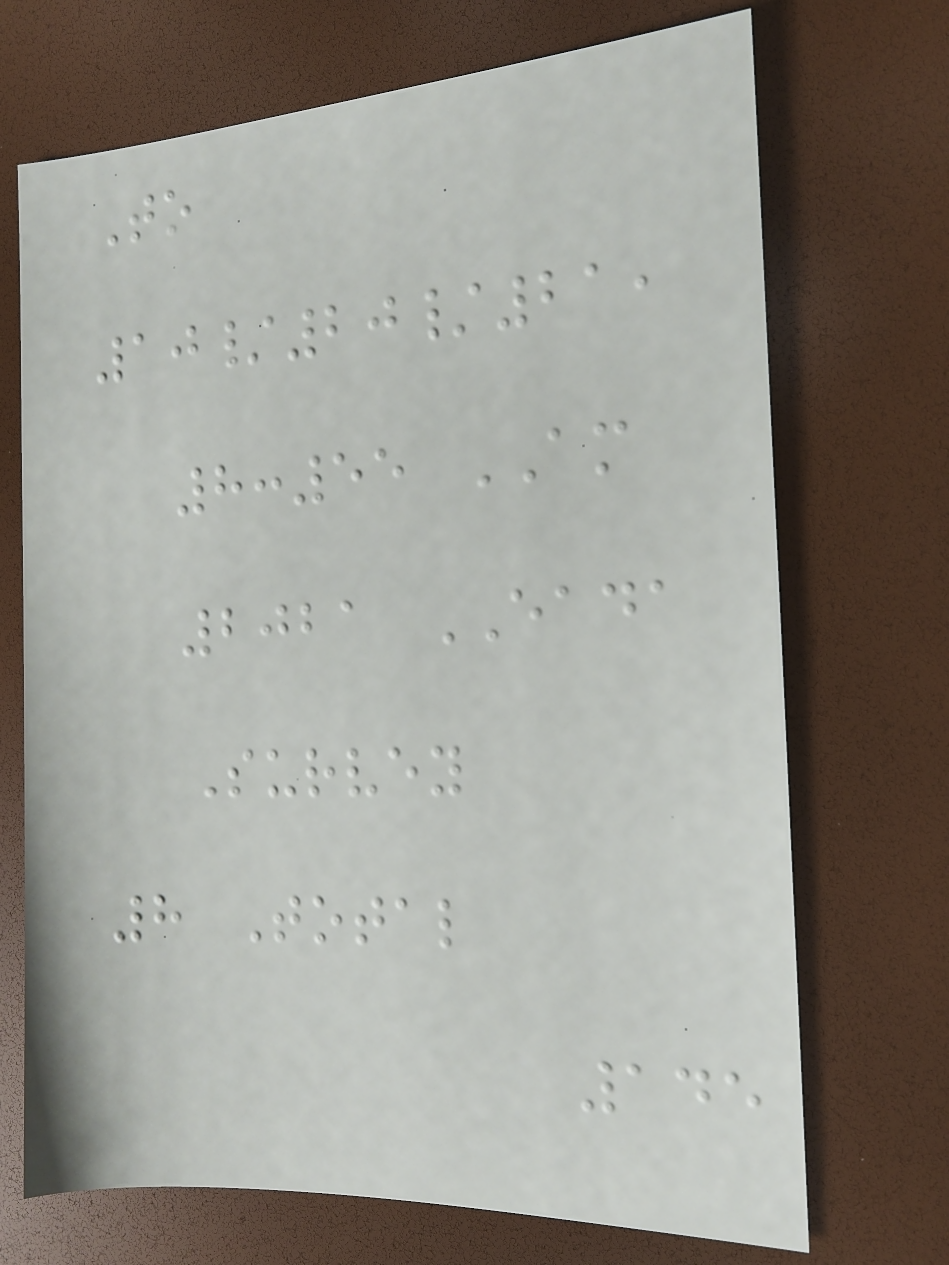To
10/20/21,
8:55 AM
2021 EADA
Survey
8 Total
145
